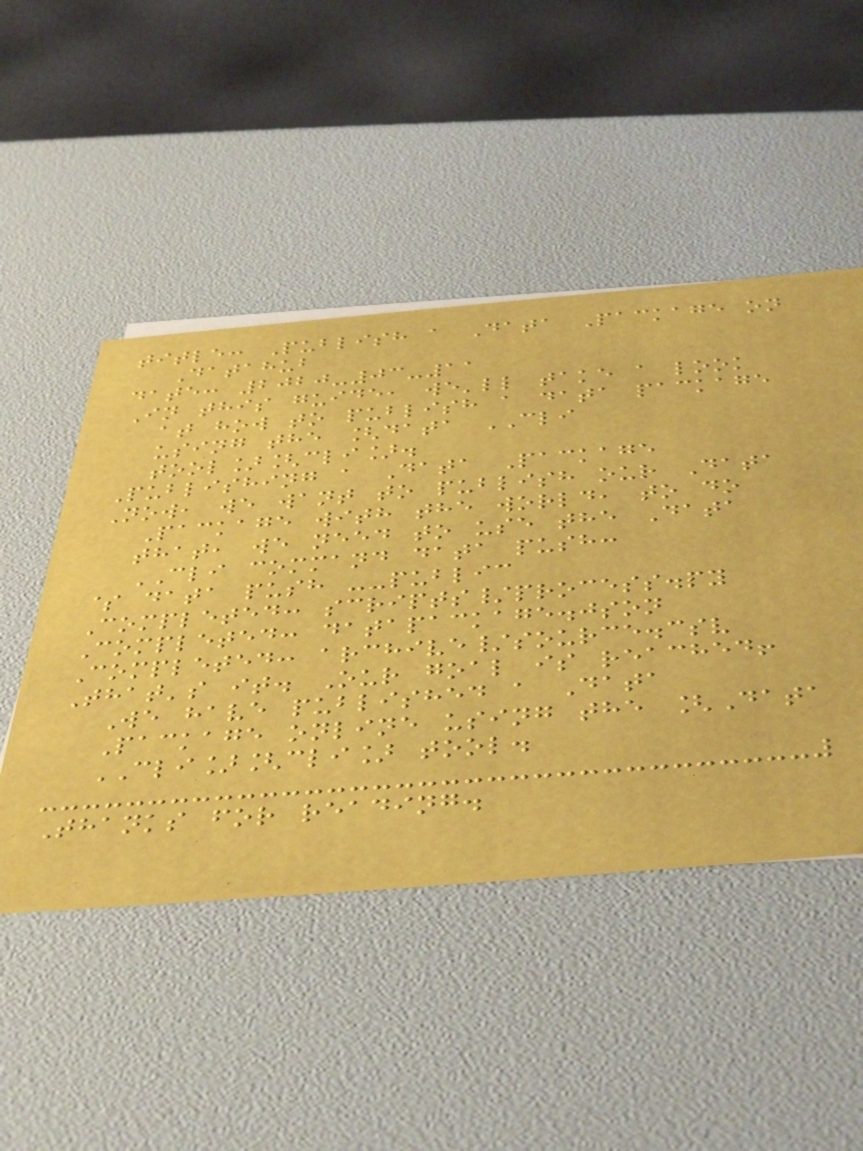title: Publish a Data Package on
Datahub
date: 2020-03-11
In this guide, we'll take a look
at how to publish a data package
using the [data CLI
tool][cli].
Publishing a Data Package
Now, we want to publish our Data
Package with the world, to do
that, we need to use the Data
CLI command data push:
$ data push --public
Completed: scripts/process.py
Completed: datapackage.json
Completed: archive/source.csv
That's it. Our goal is reached!
We have published a Data
Package online using the [Data
CLI][cli] tool.
Thanks for reading.
